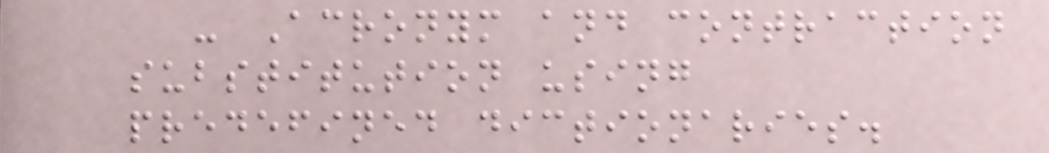- Acronym and contraction
substitution using
predefined dictionaries.
